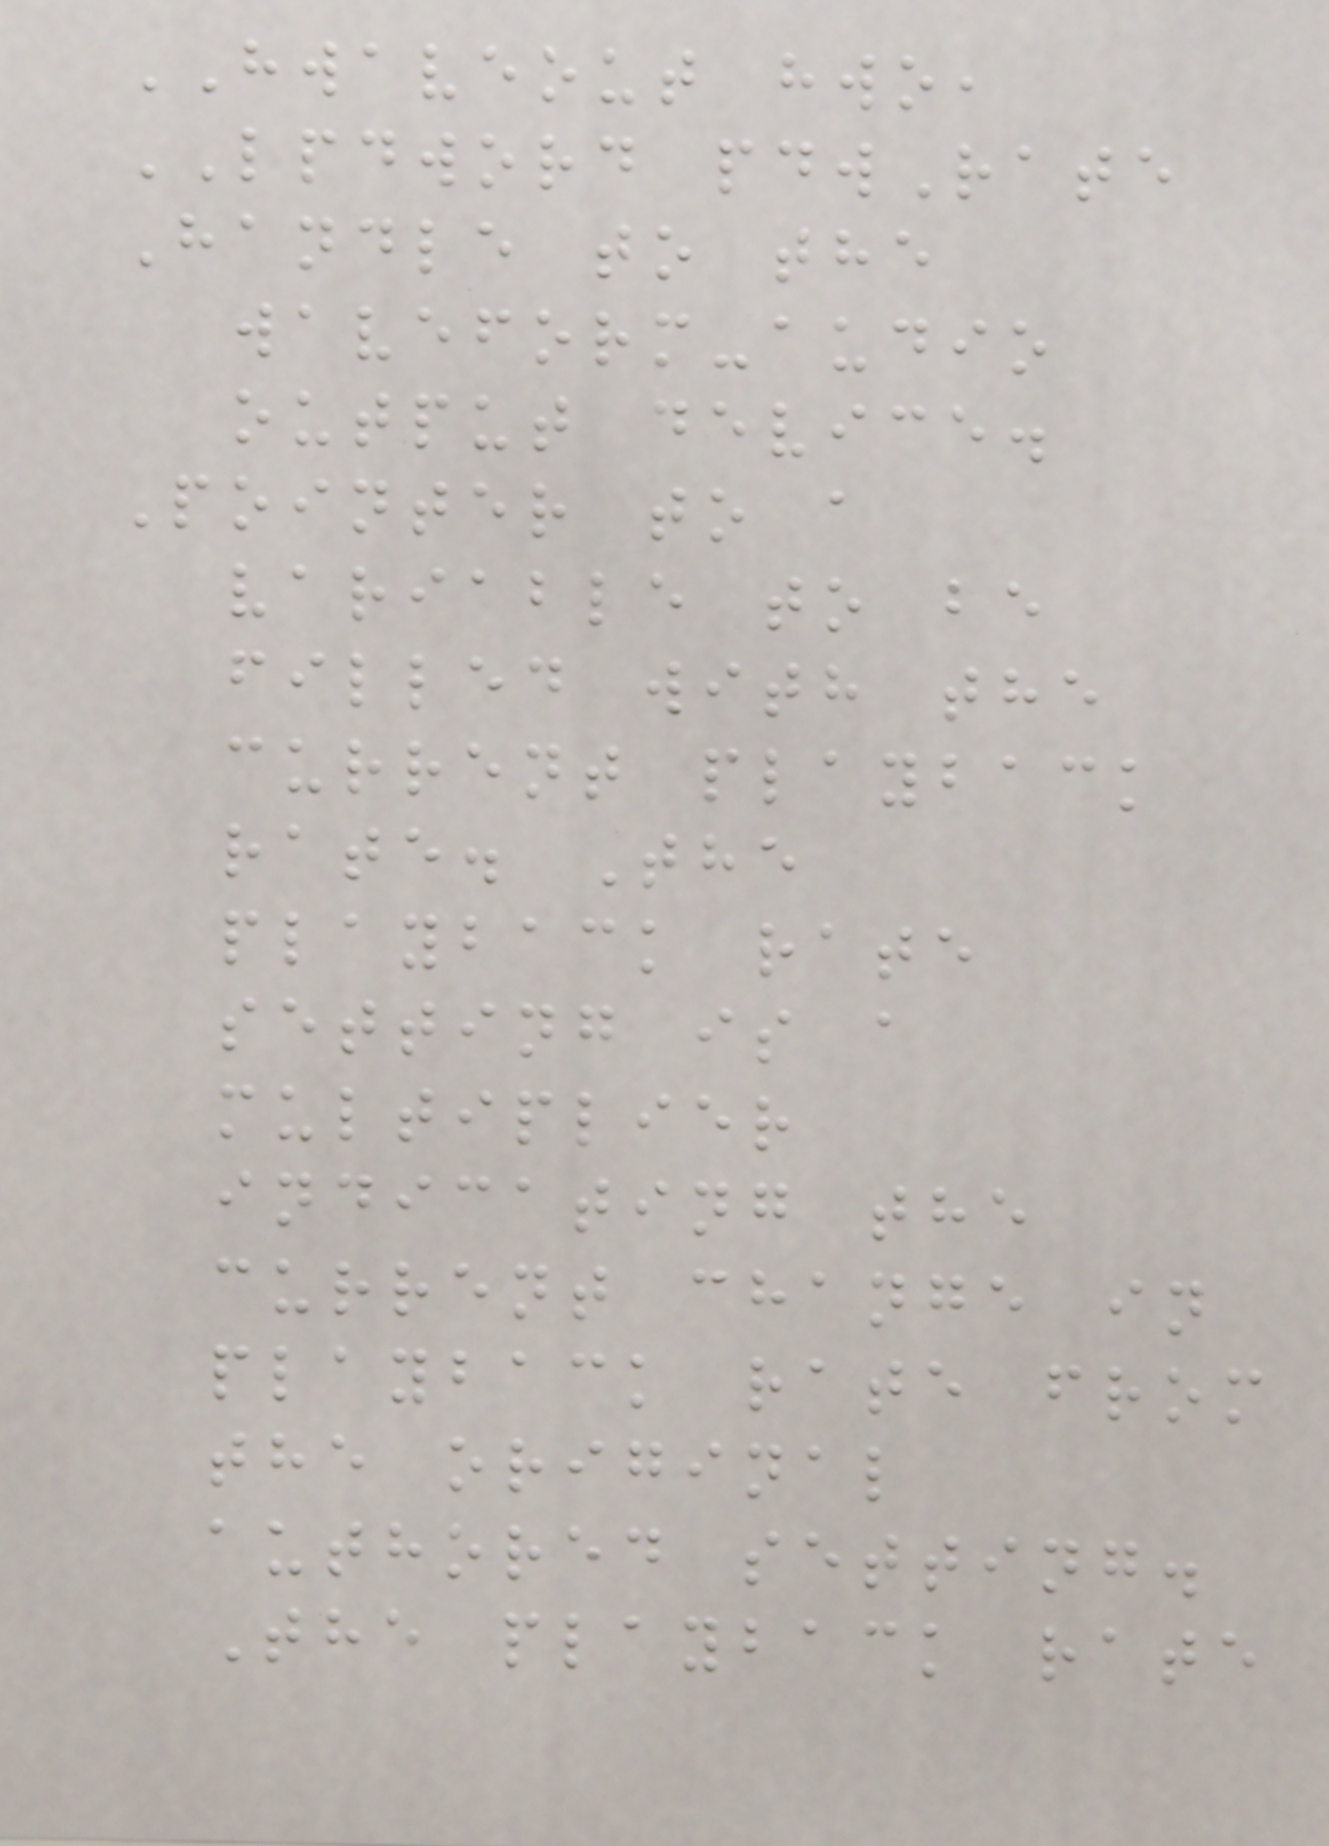HWAVEOUT hwo,
LPDWORD pdwRate
Handle to the
waveform-audio
output device.
Pointer to a
variable to be
filled with the
current playback
rate. The
playback rate
setting is a
multiplier
indicating the
current change in
playback rate from
the original
authored setting.
The playback rate
